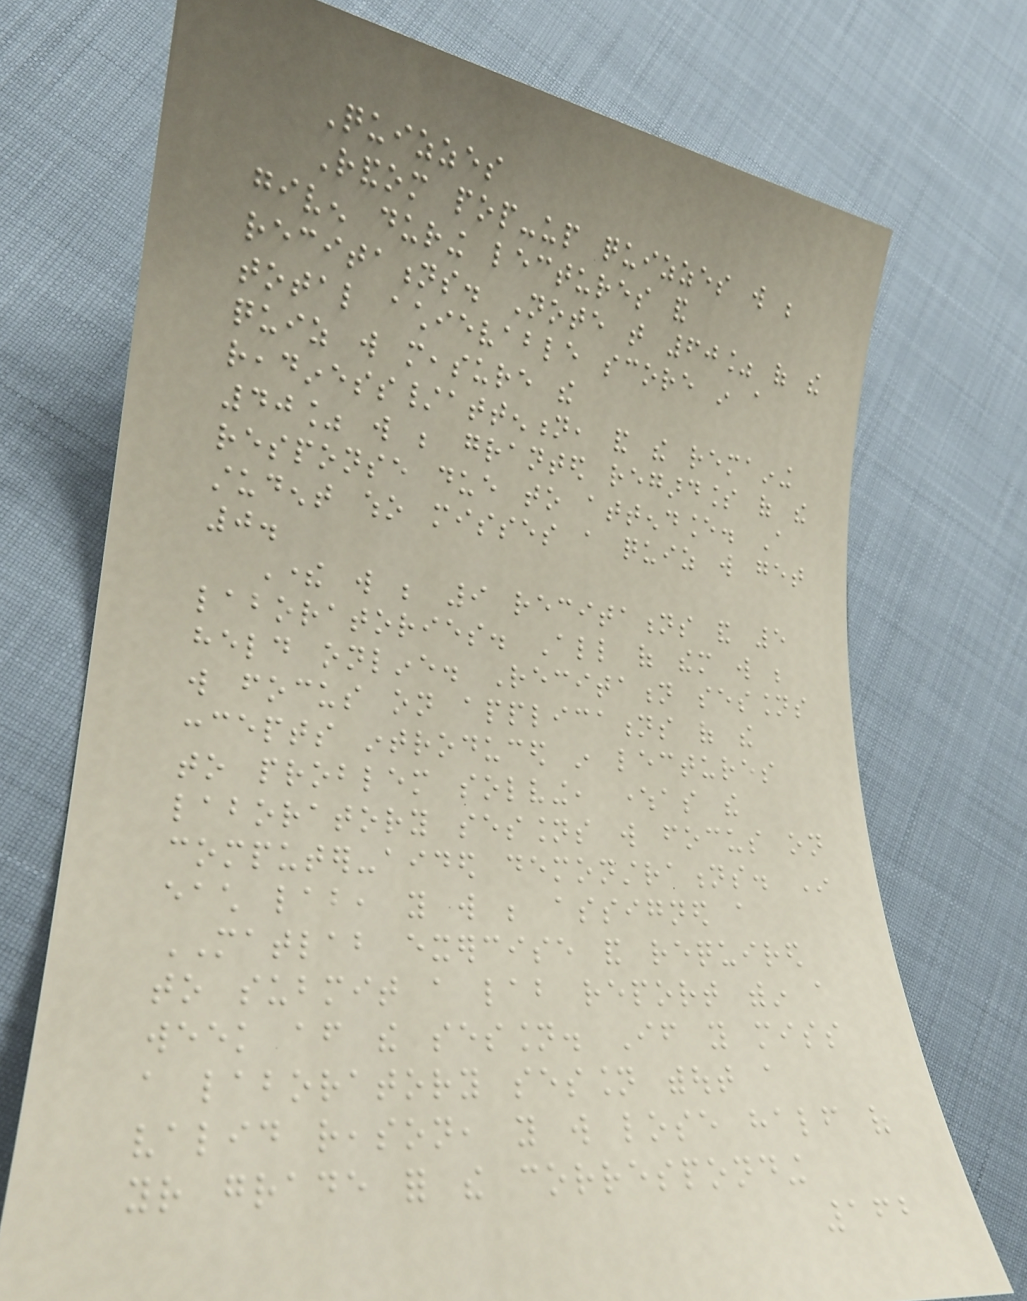Quizzes
Random pop-up quizzes will be
given during lectures and
recitations. Note that 60% of the
total achievable score in a
quiz will measure the
readiness/attention, and the remaining
40% will be granted regardless of the
response due to attendance. A
student who misses a quiz will get
0.
There will be 9 recitations and 5
laboratories. All of them will be
held online. Recitation sessions
will focus on applications of the
concepts introduced in lectures
to problem solving, whereas the
laboratory sessions will focus on
computer-aided demonstrations. In
each lab, you will be assigned a
MATLAB exercise and required
to submit a lab report within a
week after the session. If you miss
a laboratory session without a
valid reason, you will lose half of
your grade for the corresponding
162
